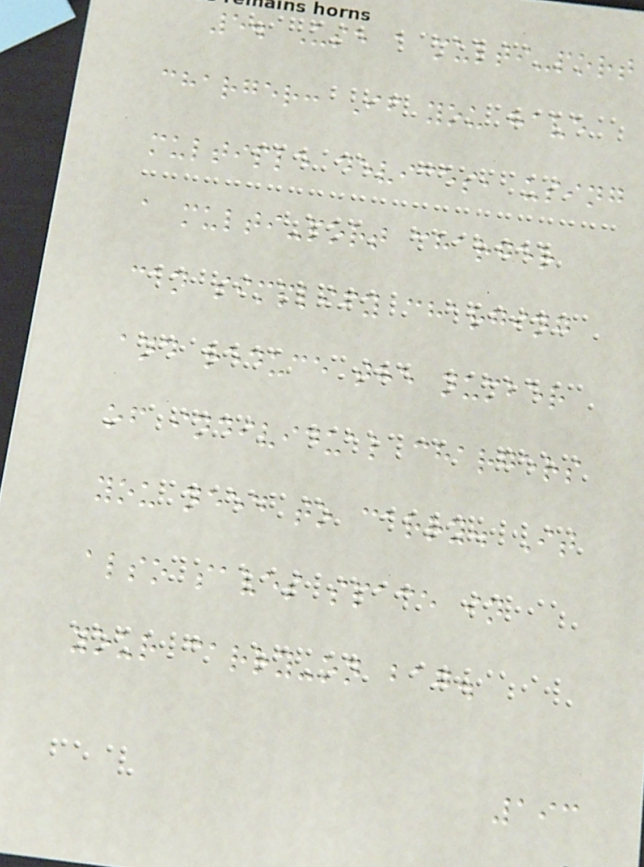5. Use a multi-port
charger: If you have
multiple devices, using
a multi-port charger
can simplify charging
and reduce the number
of individual chargers
you need to carry. It
also saves space in
your carry-on bag.
193
